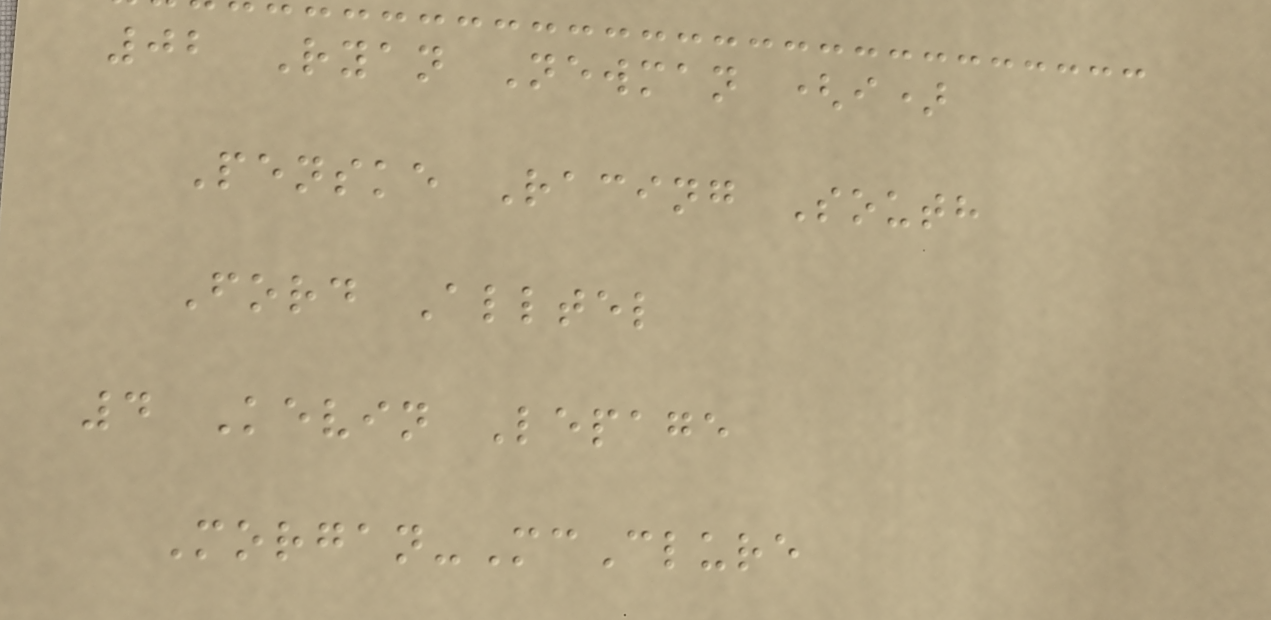02 Ryan Newman (i)
Penske Racing South
Ford Alltel
4 Kevin Lepage
Morgan-McClure
